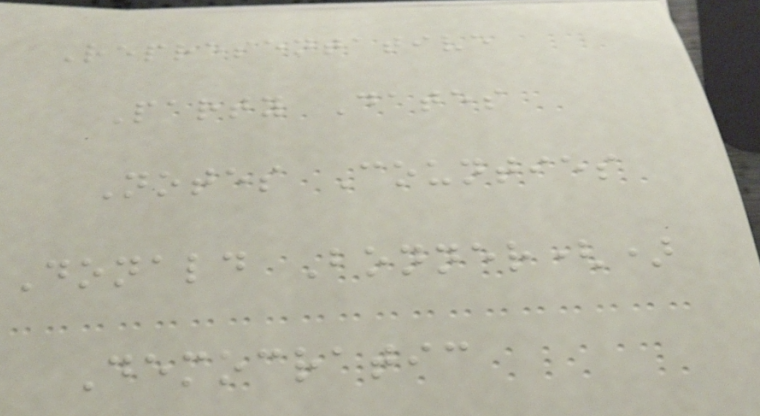Representative
Party Dates
Notes Counties
Donald Bonner()
Democratic
